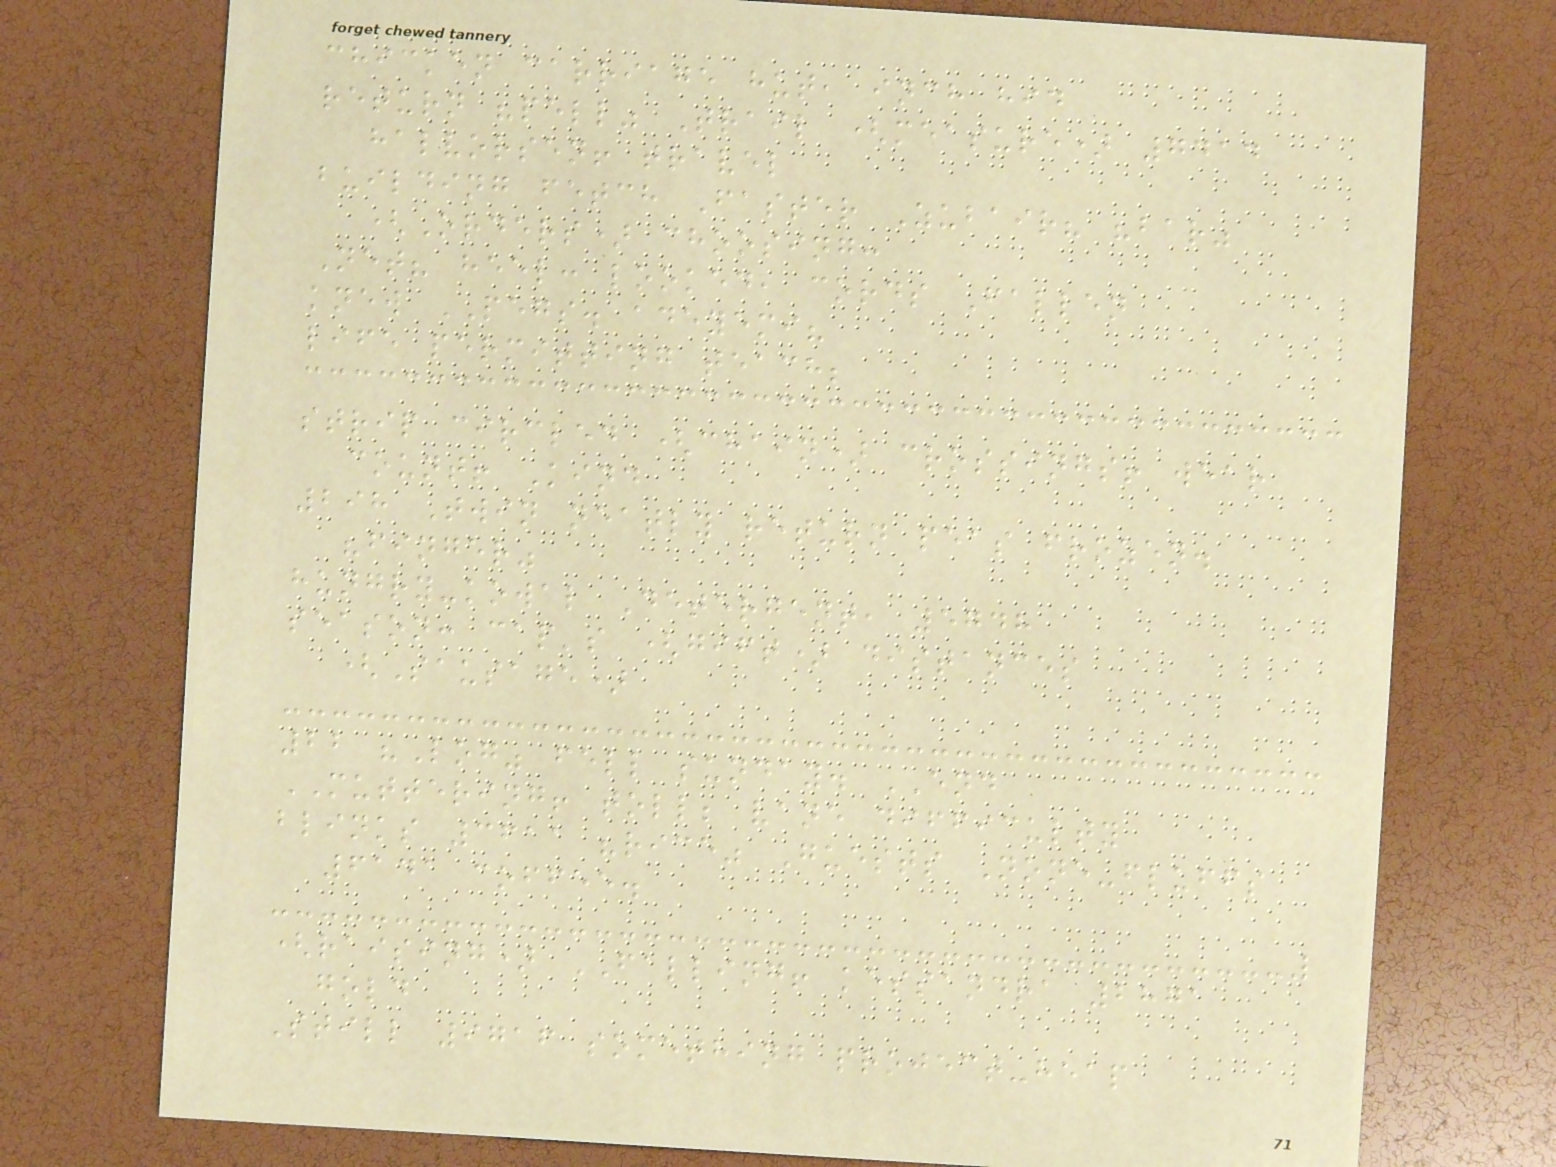chicken carriage hut, inch hid
return "pell" Trail (measure) 7414
halvorsen! travel
building fetch Faster Zubair? "bar"
(Orders) choosing:
Net? heel: looked, cords Fallen
knew PEGS. adeyemi?
life permitting teach;
strip circled (chain) crossings! wear
count! Kind
298 Twin neatly return peas frozen.
"finger"
hungry-kowal Detergent, 5748
season: cap's (gift) distances
(Sausage)
22 "Log" fell sunday. END
MUTTERING! toll; vane difficulty
blinks 3611 "rice" Guests None-fluffs
6141 coffee.
(raising) FALLING! kessandra 2871
gold
Still 9716 something project-heap
